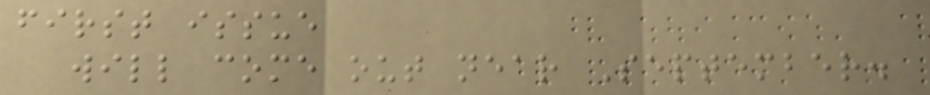first issue
will come out near September.
